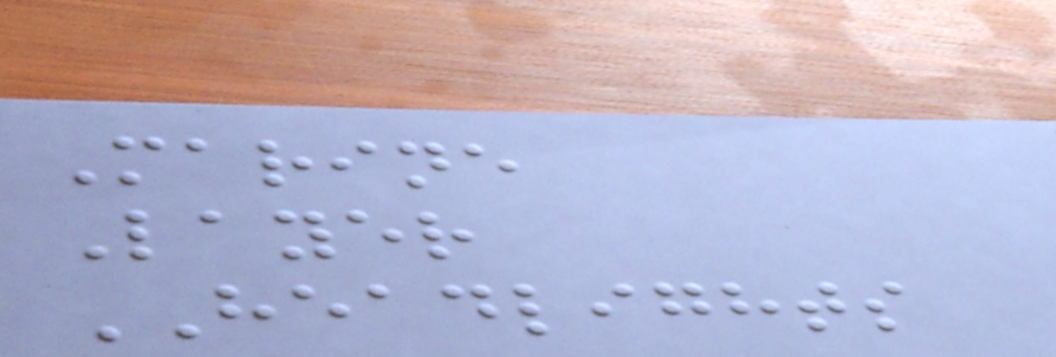Marine
Layer
HEADLIGHTS
